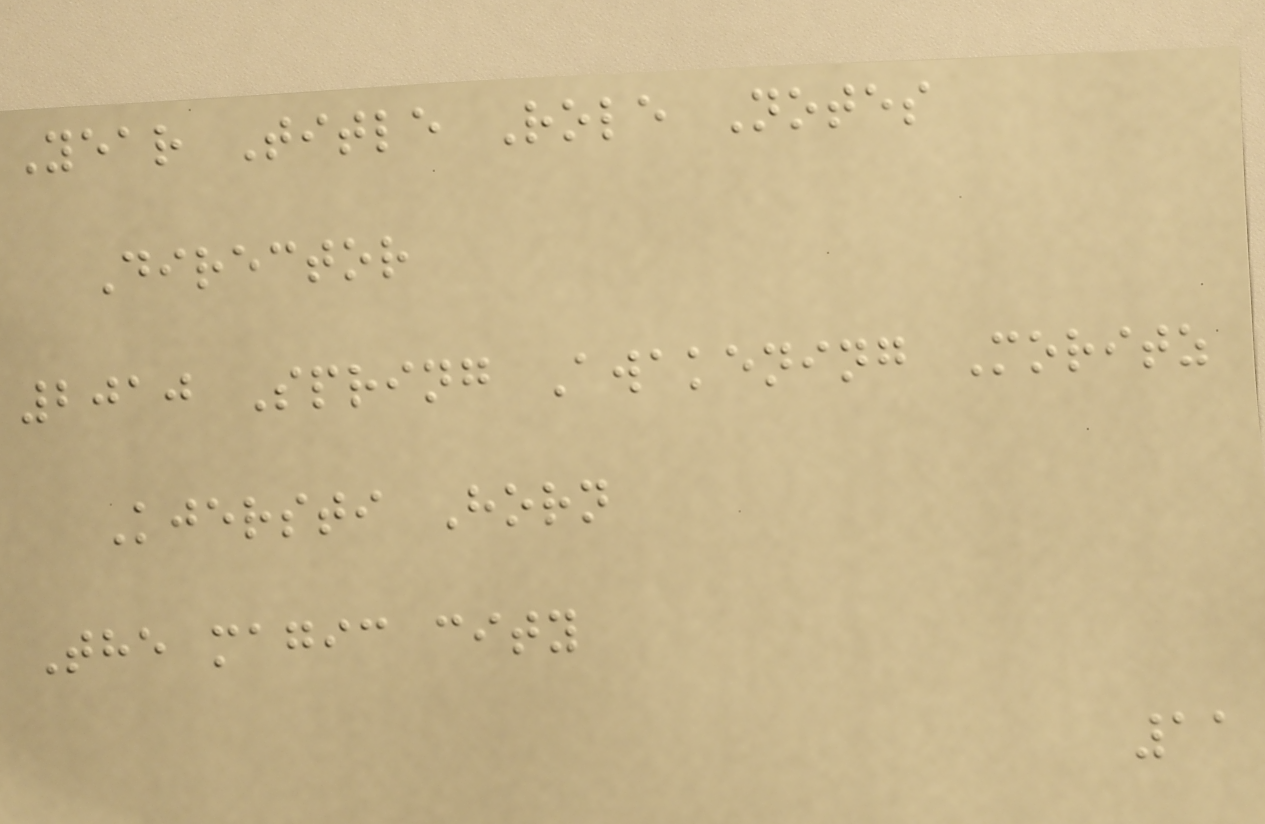Year Title Role Notes
Director
2010 Spring Awakening Moritz
Kjersti Horn
The magic city
11
